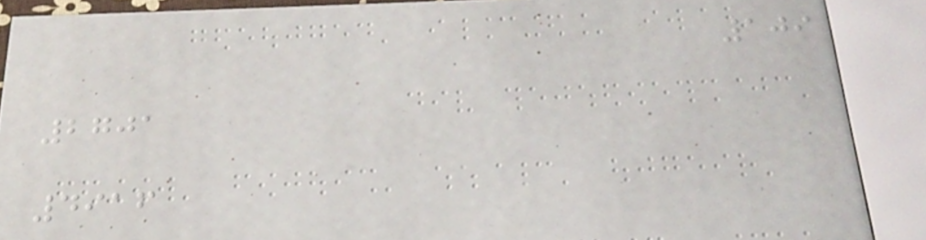109
2701
4916
